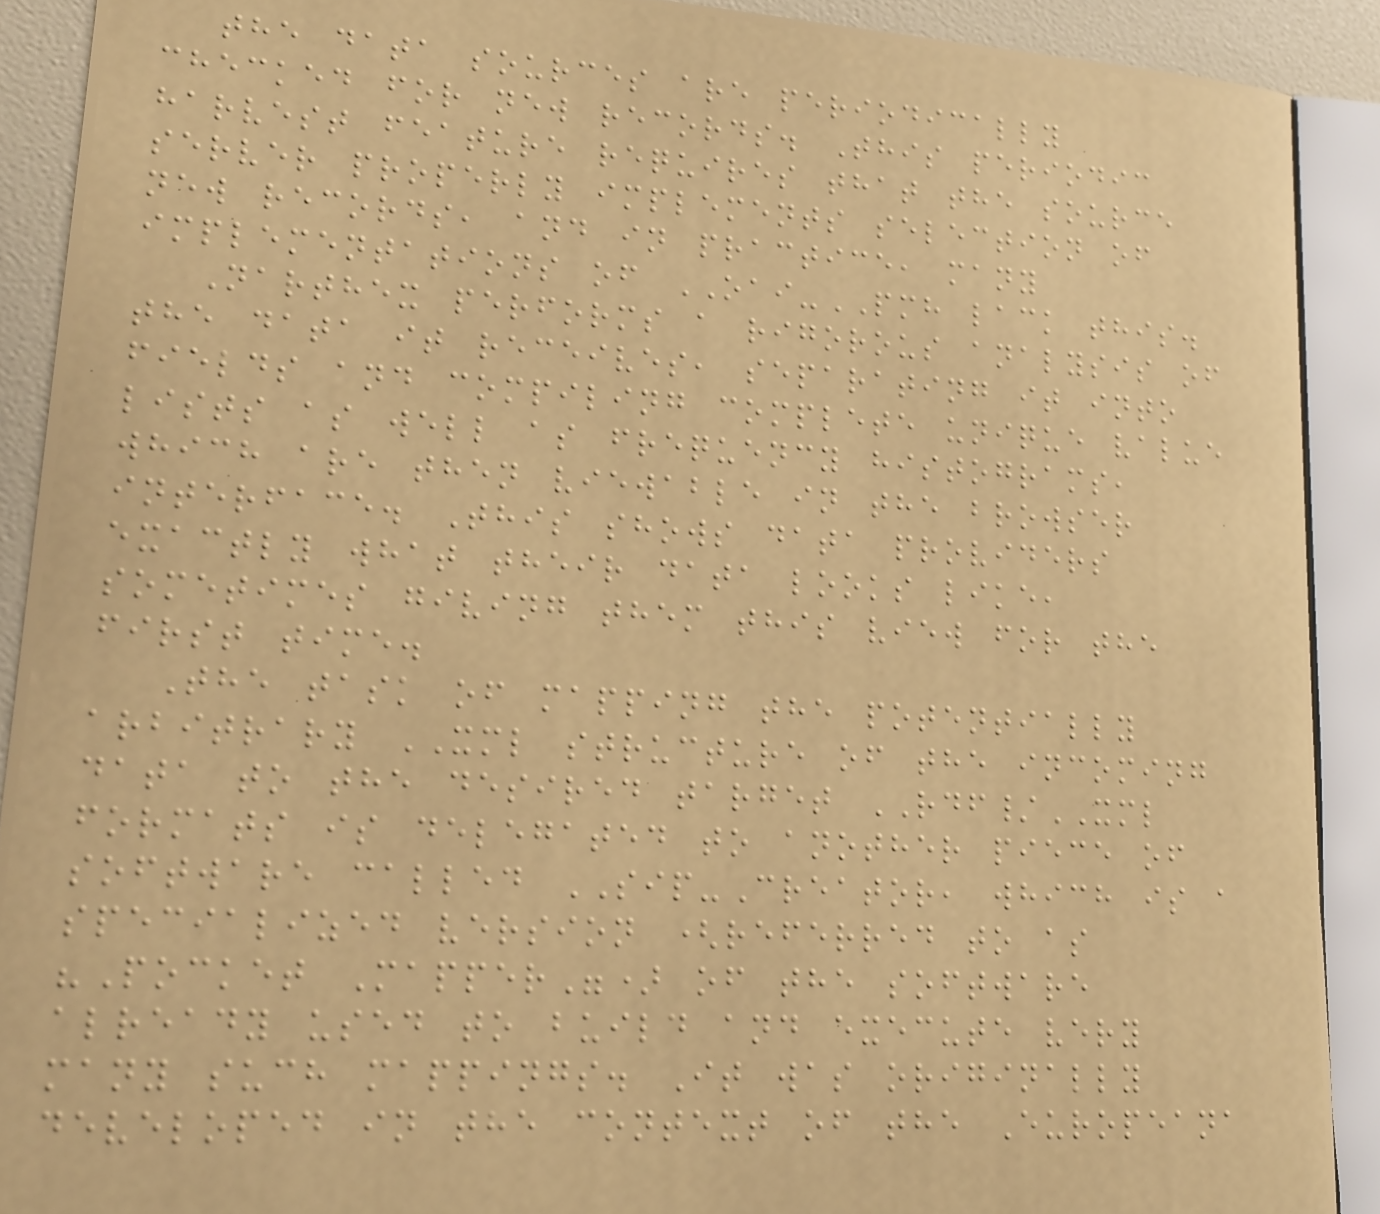the data sources are periodically
checked for new records. This periodic
harvest feature requires that the source
server properly implements selection of
new records, and in practice, many
implementations of OAI-PMH lack this.
Narthex performs a rigorous analysis of
the data it receives, separating it into
fields and compiling complete unique value
lists as well as frequency histograms,
which are then viewable in the browser
interface. This shows data providers
exactly what their data looks like,
sometimes giving them this view for the
first time.
The task of mapping the potentially
arbitrary XML structure of the incoming
data to the desired target RDF/XML
formats is delegated to another piece of
software called SIP-Creator, which is a
specialized version (referred to as
"Pocket Mapper") of the software
already used to build and execute very
many such mappings. It was originally
developed in the context of the Europeana
